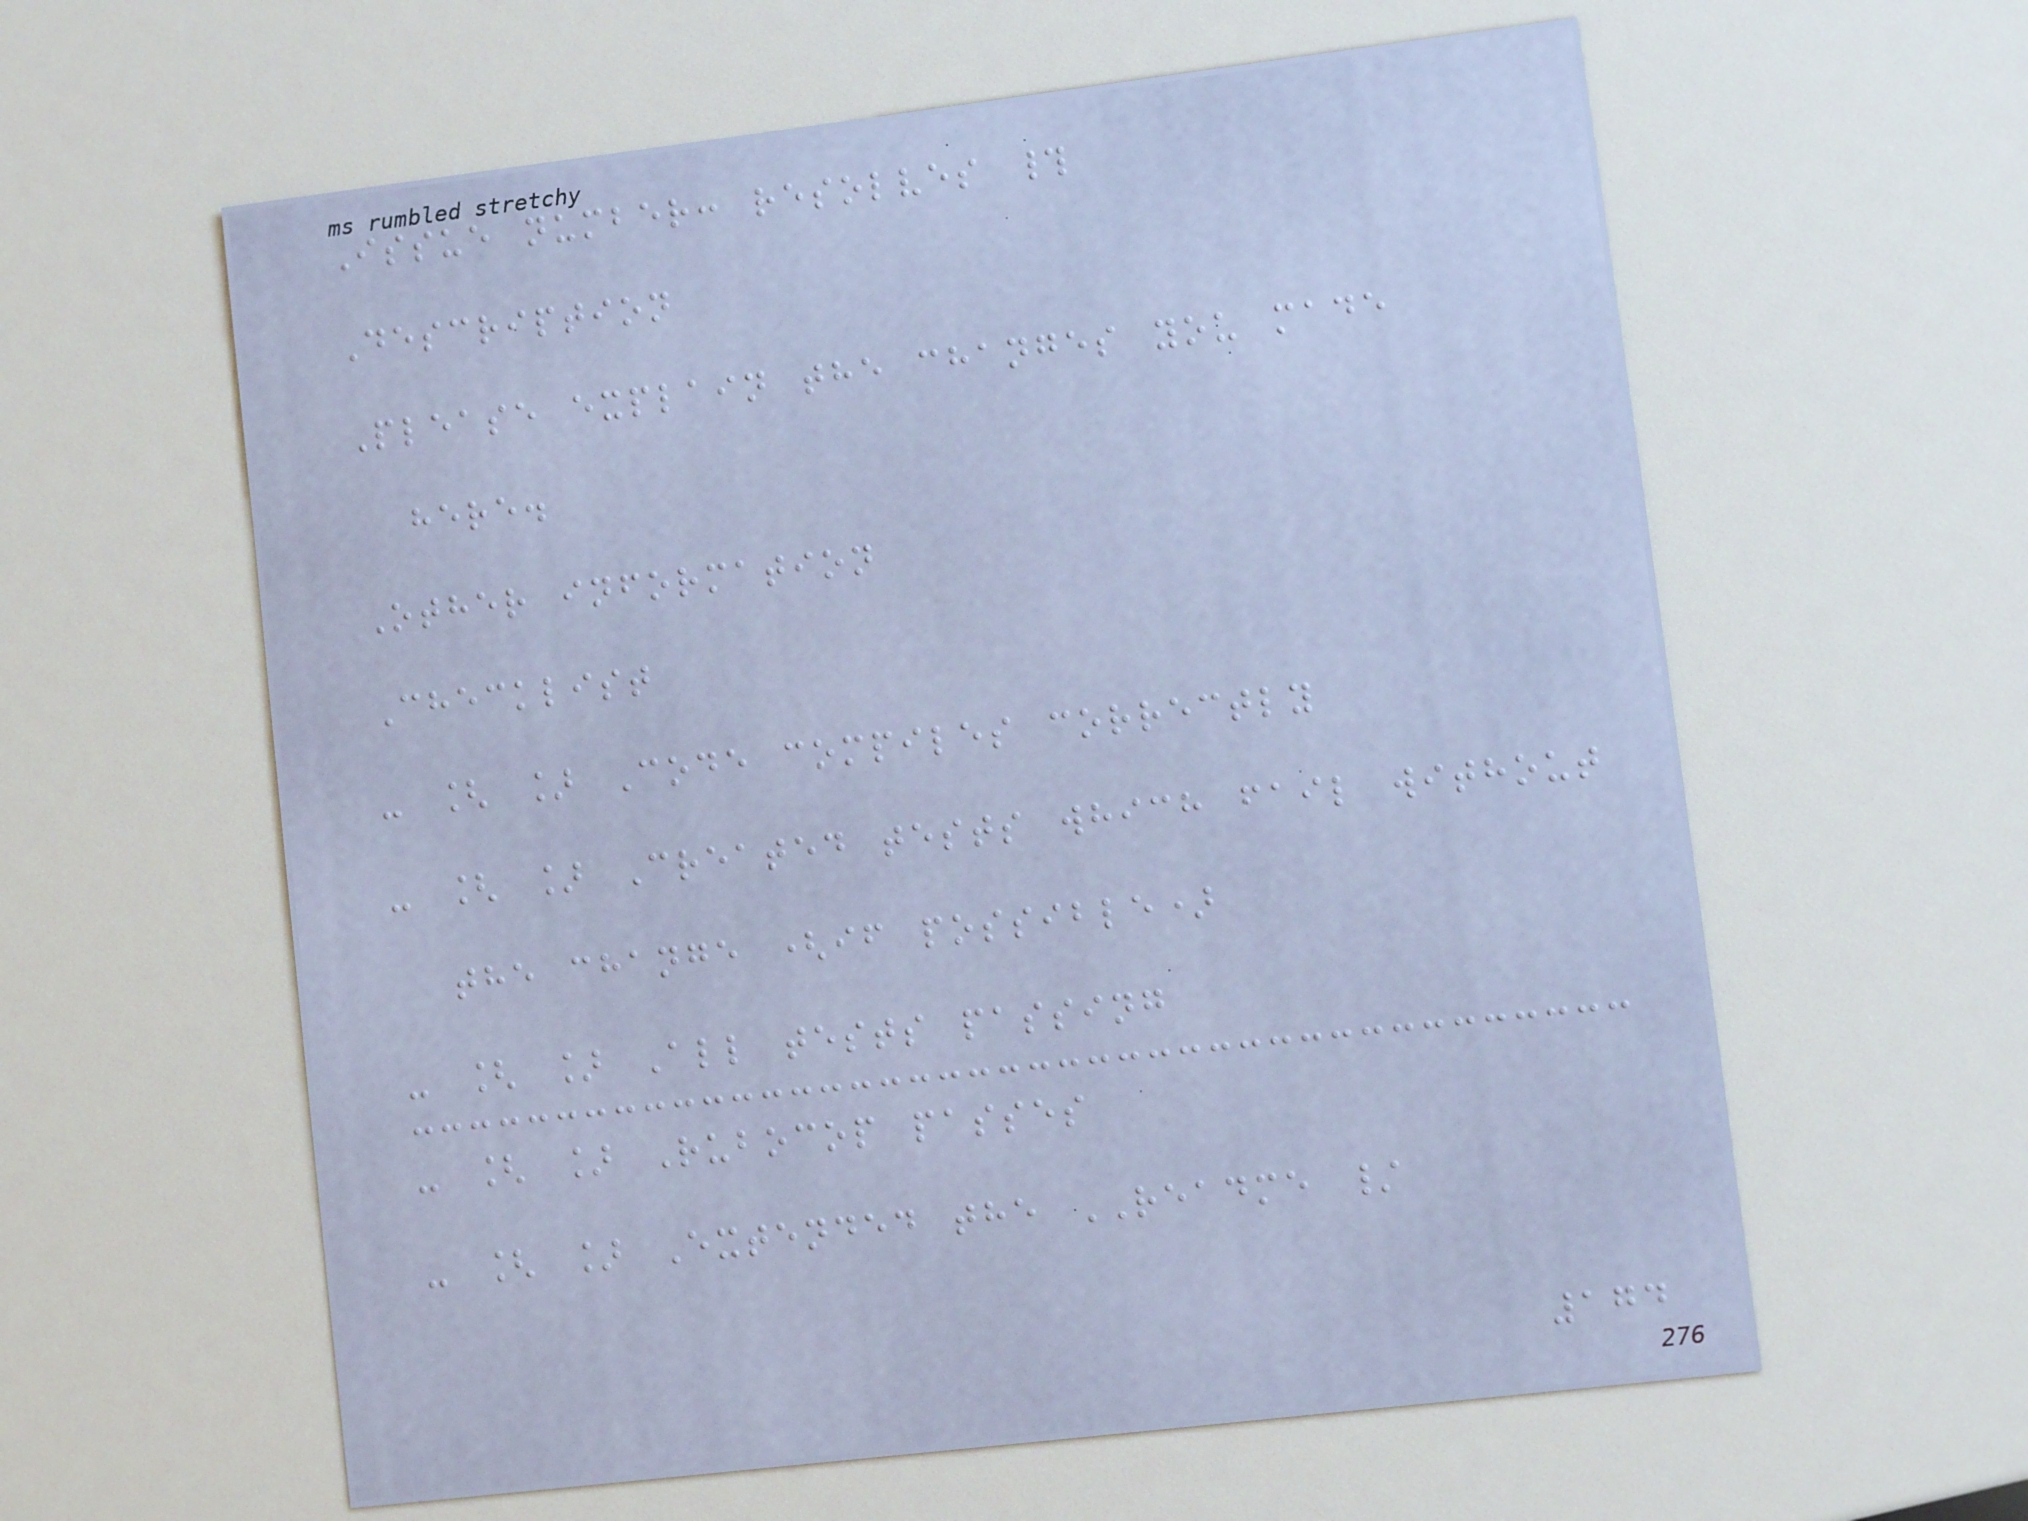Issue number: resolves #
Description
Please explain the changes you made
here.
Other information
Checklist
- [ ] Code compiles correctly
- [ ] Created tests which fail without
the change (if possible)
- [ ] All tests passing
- [ ] Rubocop passes
- [ ] Extended the README /
174
